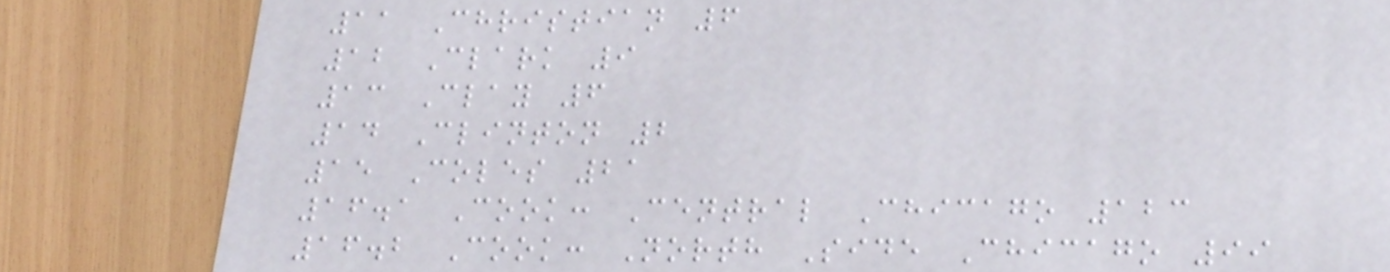11 Christian 6
12 Clark 9
13 Clay 6
14 Clinton 2
15 Coles 21
16.1 Cook: Central Chicago 123
16.2 Cook: North Side Chicago 99
